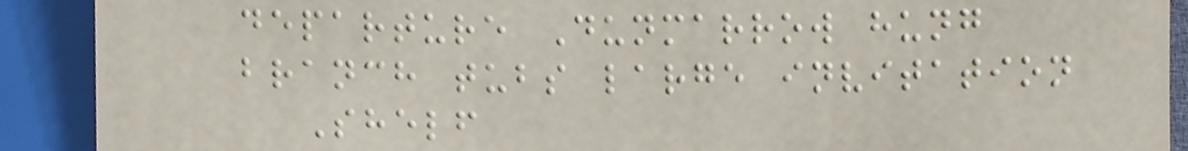departure Dunmarrow hung
branch tubs large invitation
Shelf
